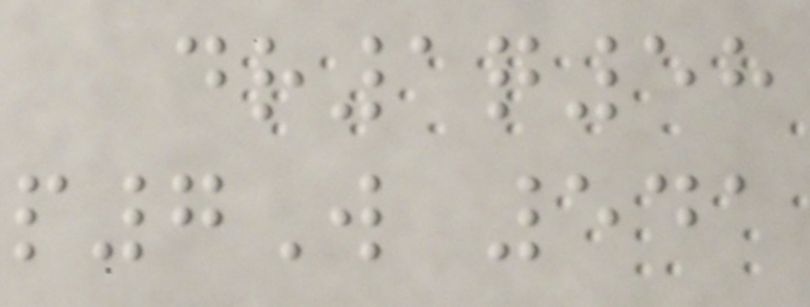dr1q58
p7W 541
